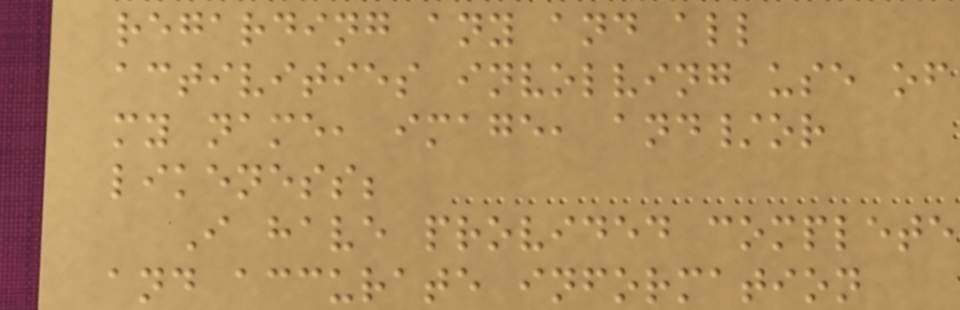regarding any and all
activities involving use of
my name, image, and/or
likeness;
I have provided complete
and accurate information
